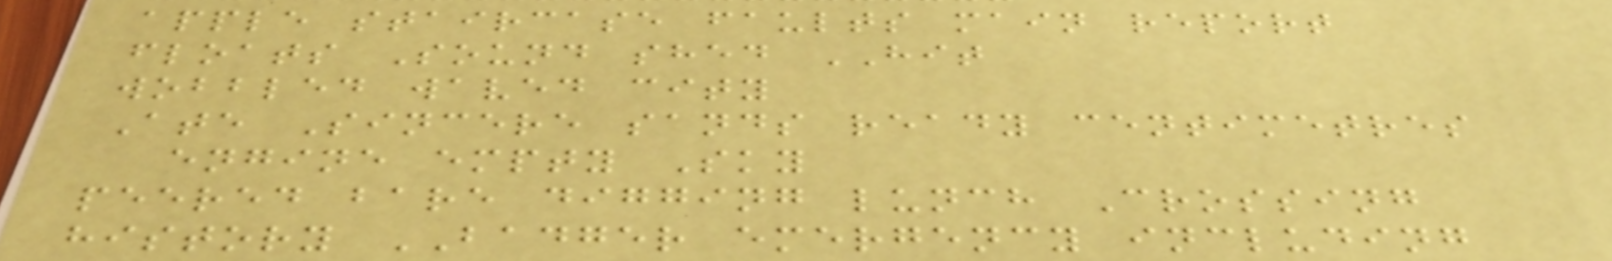apple staircase faults main report
floats Sound shed HIT
wobbled waved city
Ate Sincere sands ready centimetres
engine empty Sky
peered bare digging lunch Crossing
history BADGER emergency including
